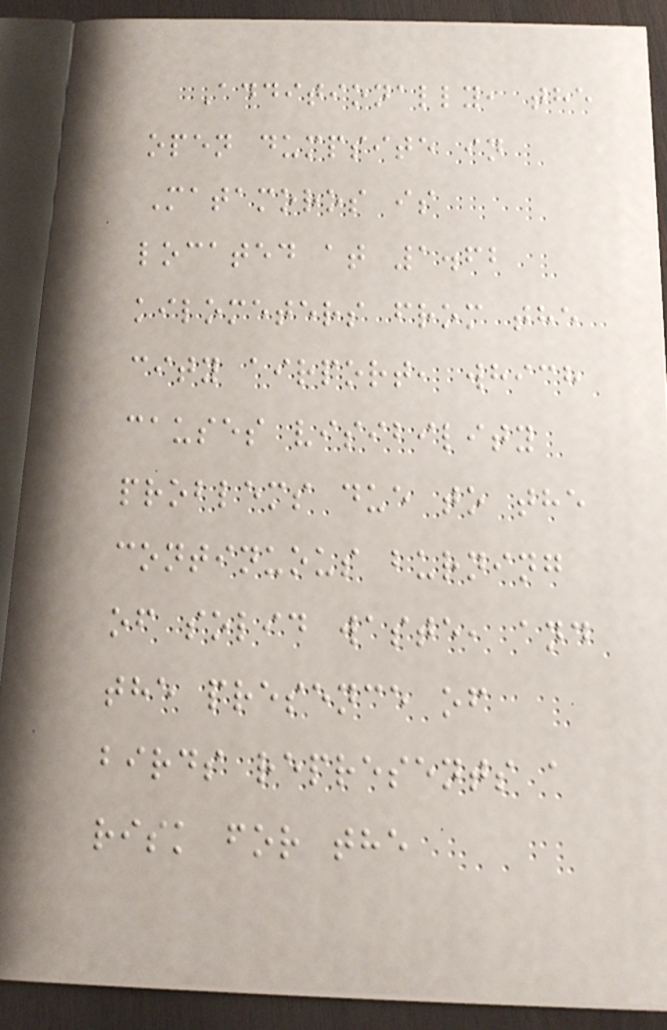Additionally, the
open dumpsite in
Matamoros is
located at 1.62
kilometers from the
city airport, which
causes visibility
problems due to the
continuous burning
of solid waste, and
the presence of
birds represents a
risk for the
